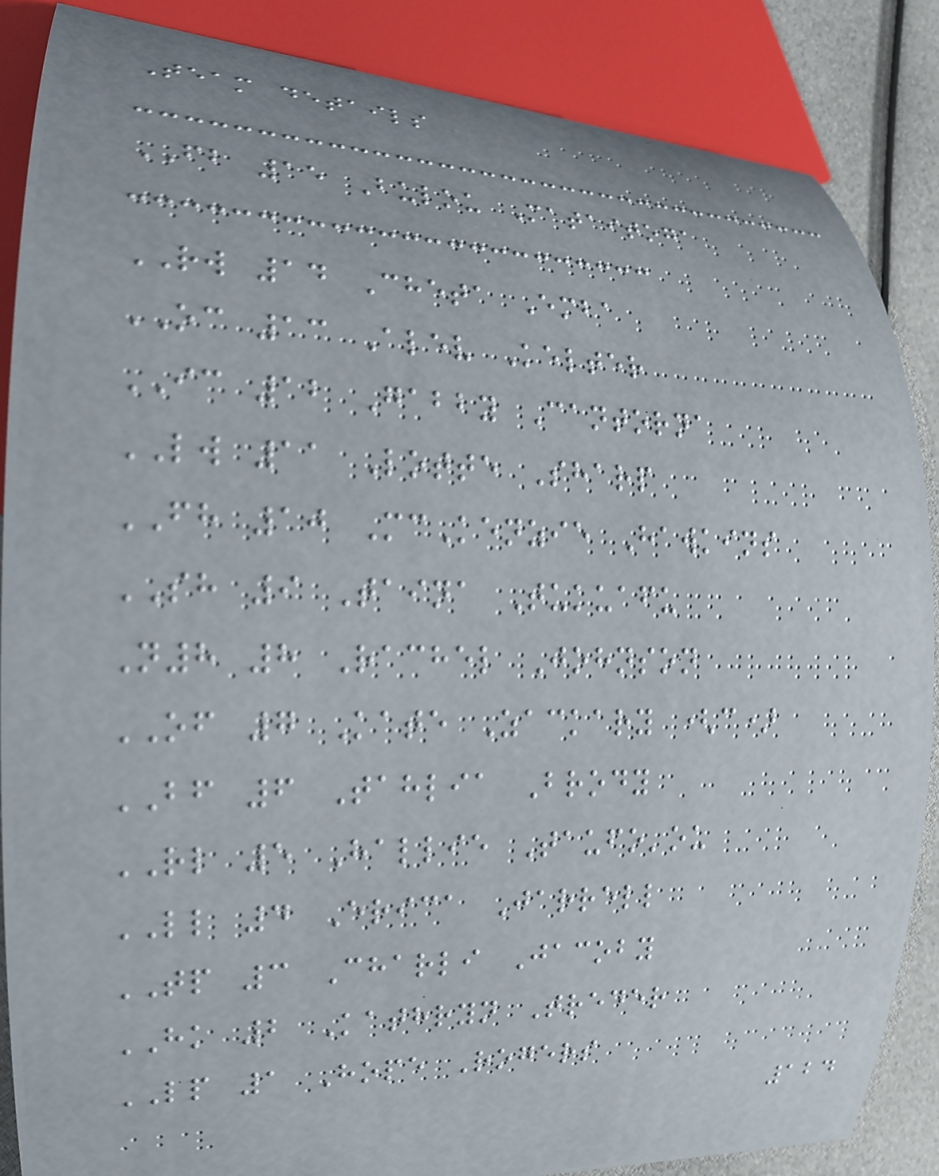Team details
FB 15 Bulou Mataitoga
RW 14 Cheta Emba
OC 13 Alev Kelter
IC 12 Gabby Cantorna
LW 11 Lotte Sharp
FH 10 McKenzie Hawkins
SH 9 Taina Tukuafu
N8 8 Rachel Johnson
OF 7 Kate Zackary (c)
BF 6 Tahlia Brody
RL 5 Hallie Taufo'ou
LL 4 Erica Jarrell
TP 3 Charli Jacoby
HK 2 Kathryn Treder
LP 1 Hope Rogers
124
